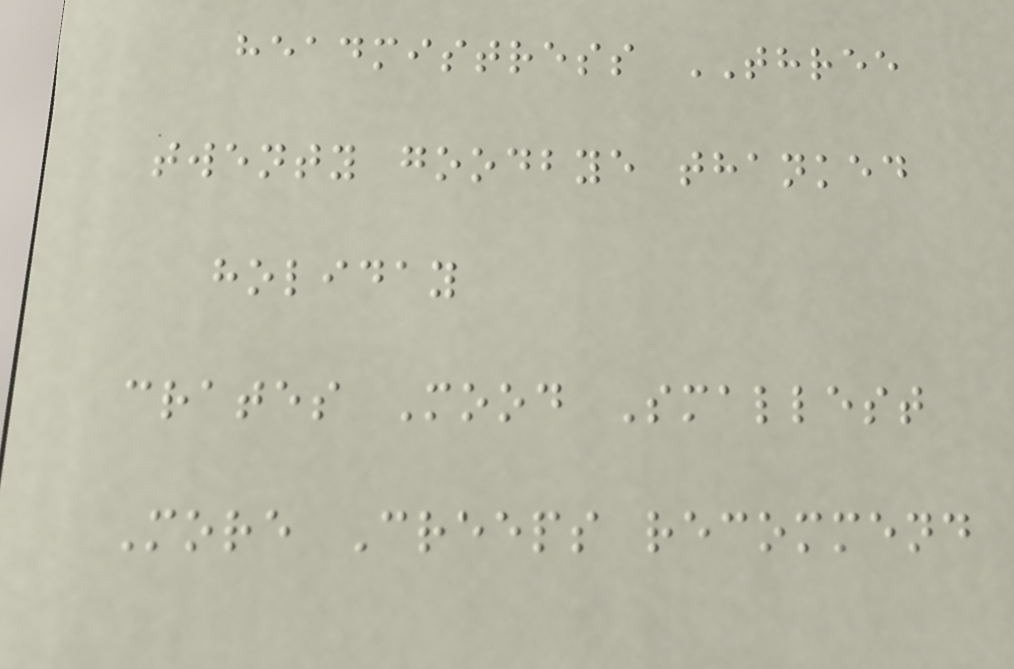headmistress THREE
twenty goodbye thanked
holiday
crates Mood Smallest
More Creeps recommend
